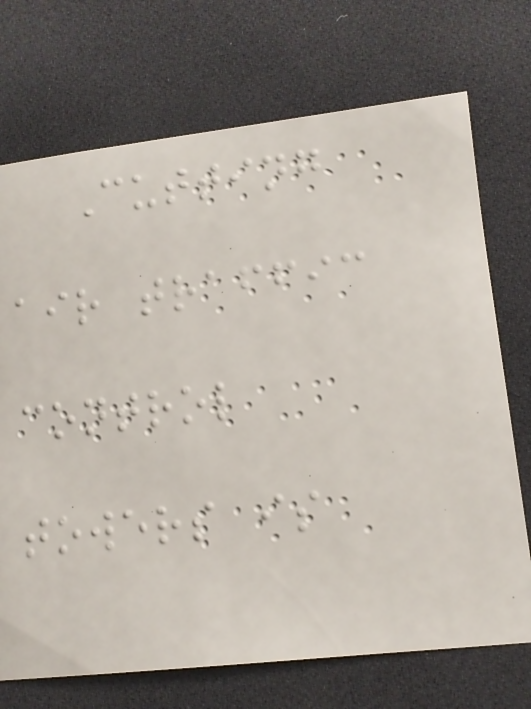Cutting
air traffic
control
towers is
